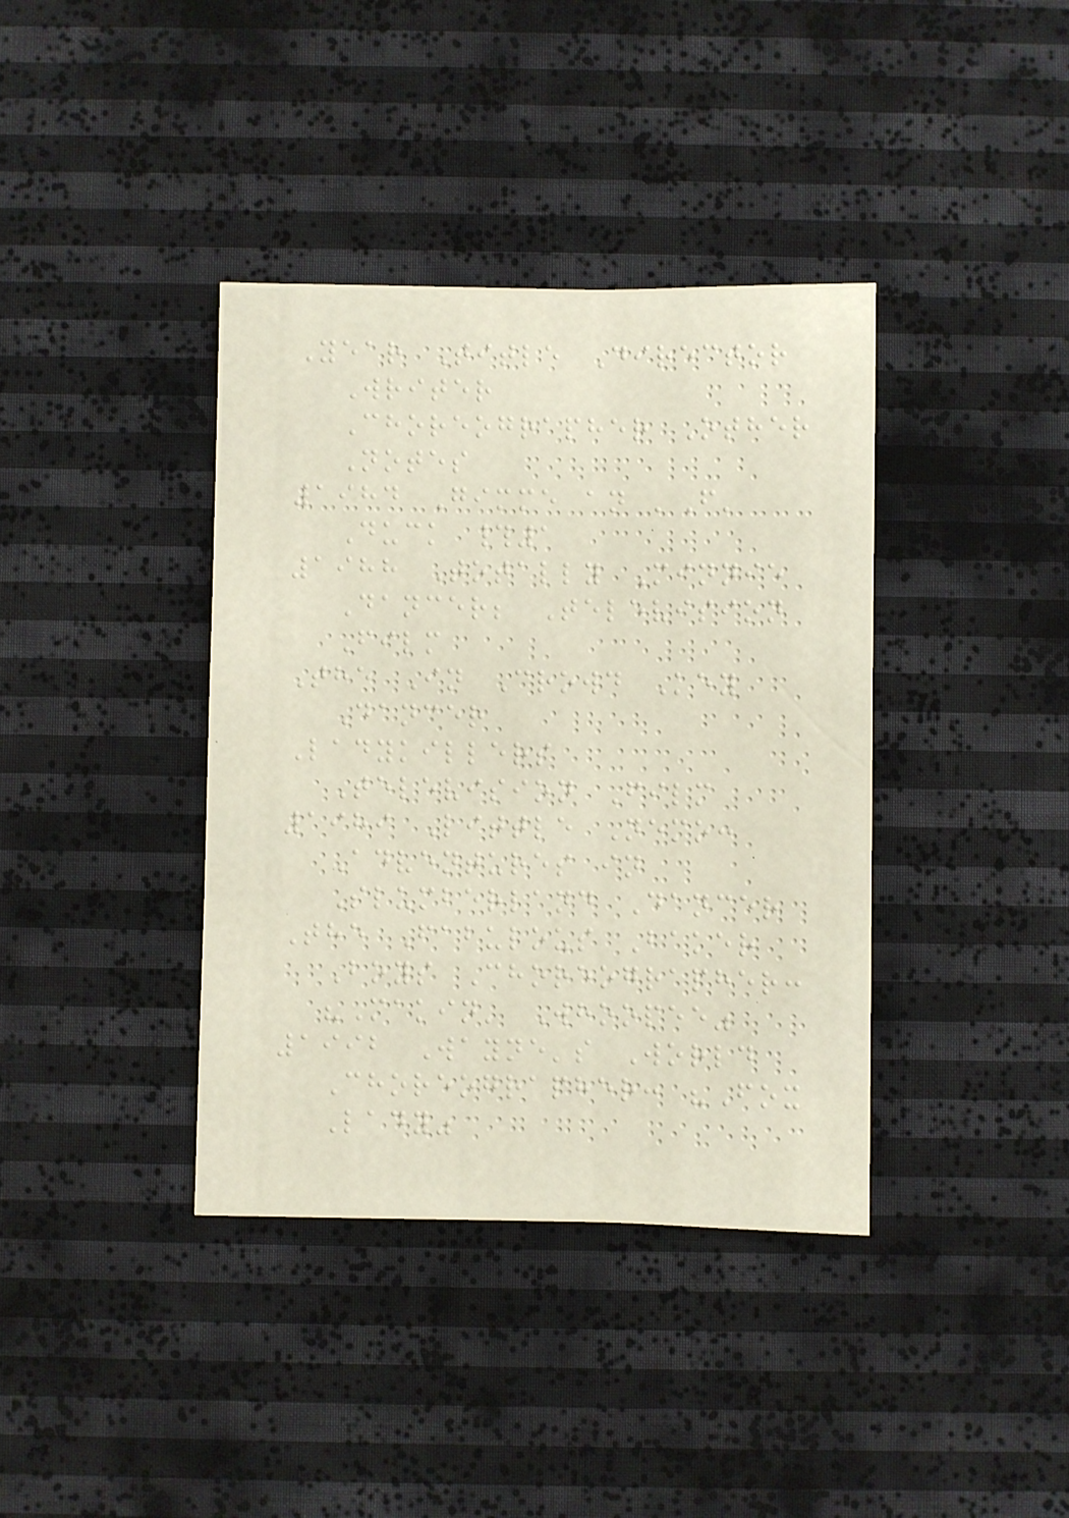Year Title Director
Writer
Choreographer Other
Notes
1984 Gimme an 'F'
Duck #1
1988 Totally Minnie
Dancer; Television
Film
The In Crowd Key
Dancer
Ladykillers
Television Film
1989 Little Nemo:
Adventures in
Slumberland Dancer
The Fabulous Baker
Boys Choreographer:
"Makin' Whoopee"
1992 Wayne's World
Choreographer: "Fox
Lady"
